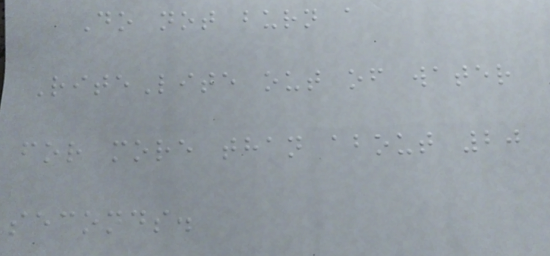Do not burn a
RiteLite out of water
for more than about 20
seconds.
